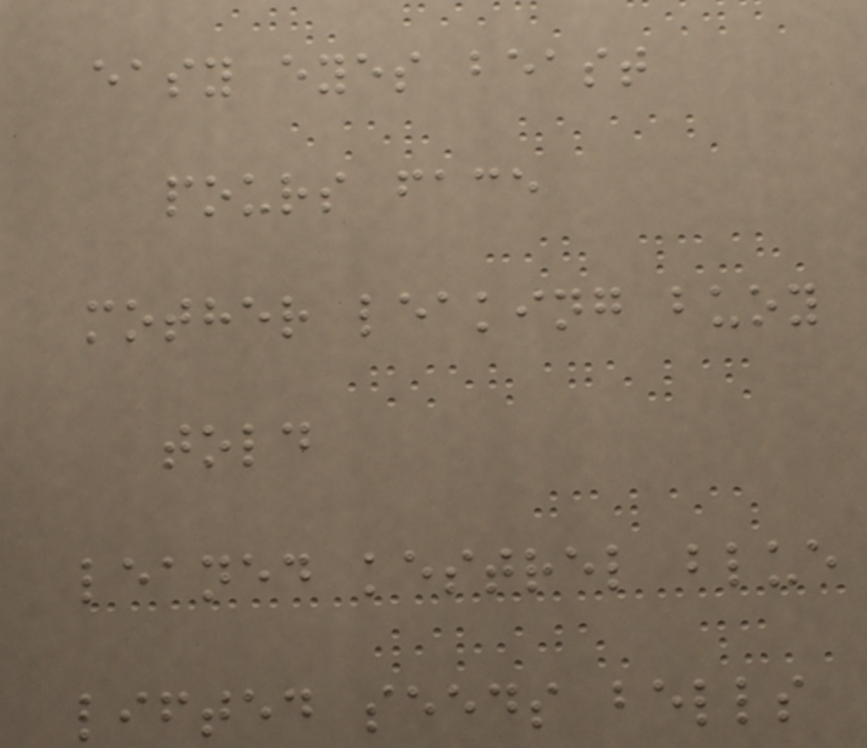easy eyes beast
pours face
mother leaking buoy
told
leaned kestrel blue
lifted seeds bells
